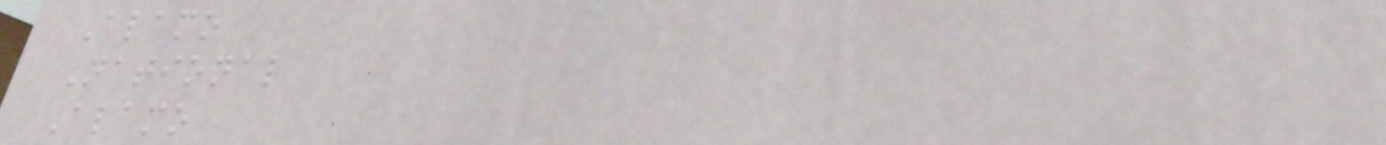Alamo
National
Alamo
